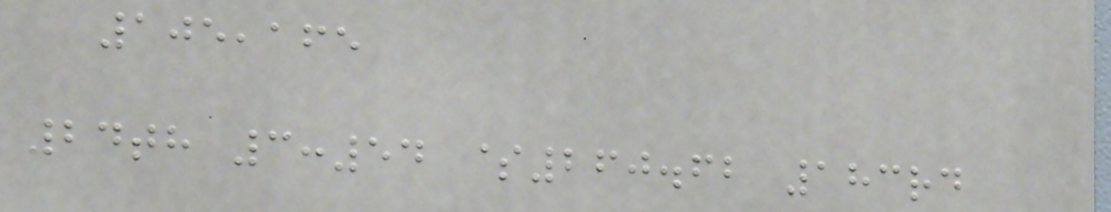105,165
24th 3:54 $260.62 183rd
